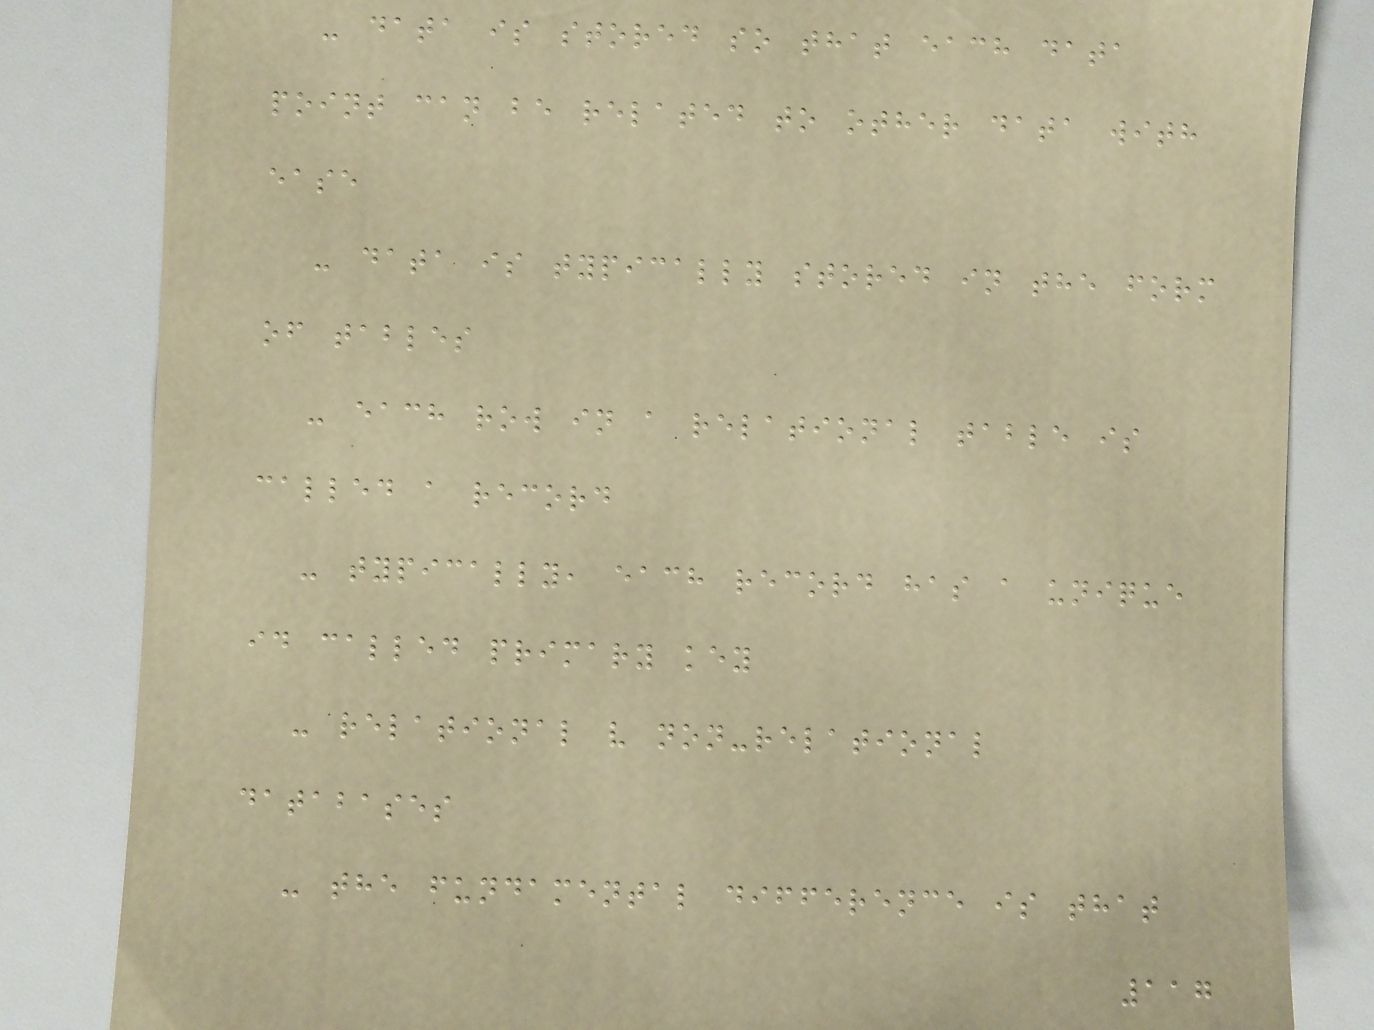- data is stored so that each data
point can be related to other data with
ease
- data is typically stored in the form
of tables
- each row in a relational table is
called a record
- typically, each record has a unique
id called primary key
- relational v non-relational
databases
- the fundamental difference is that
117
